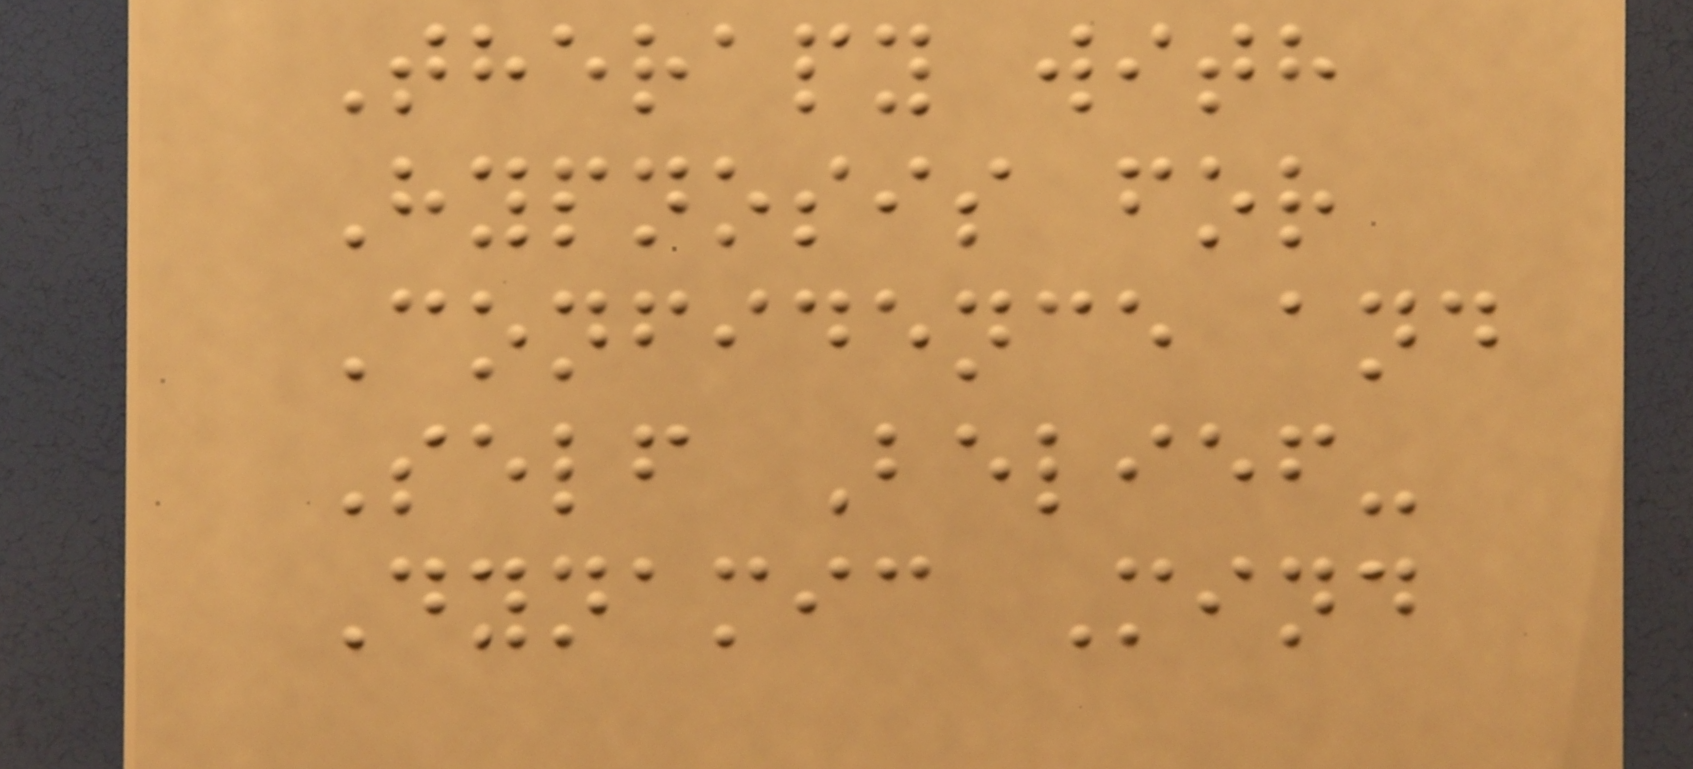Therapy with
Hypnosis for
Confidence and
Self Belief-
Dynamic Mind
